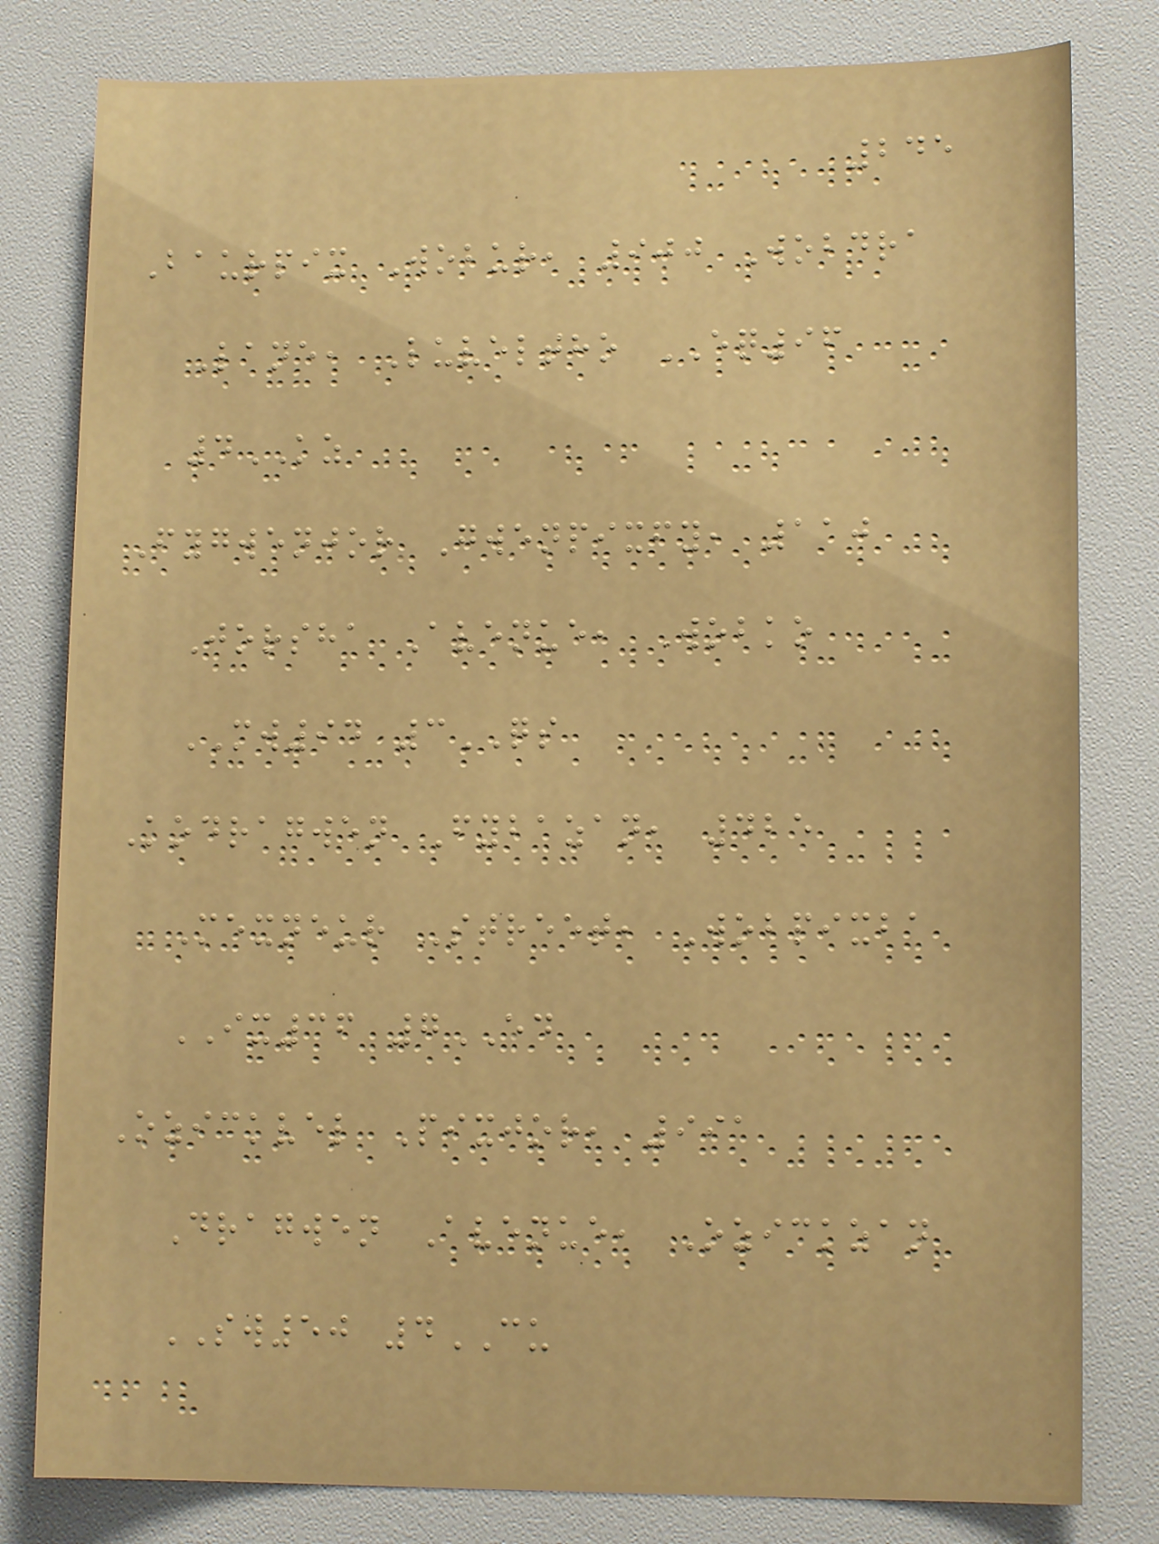245
Baurpix Wobur, 900 Wobdra
Lane, Luveltho EQ96
4KZ
Fygwenjor Gwenpixfy, 110
Jorsha Avenue, Wobko
MW94 3QS
Kodragwen Fybazan, 425
Mexneur Street, Wobpixba
IX36 7ED
Ozickvel Pixjor, 991
Dragwen Avenue, Ozickzan
SW50 4CU
